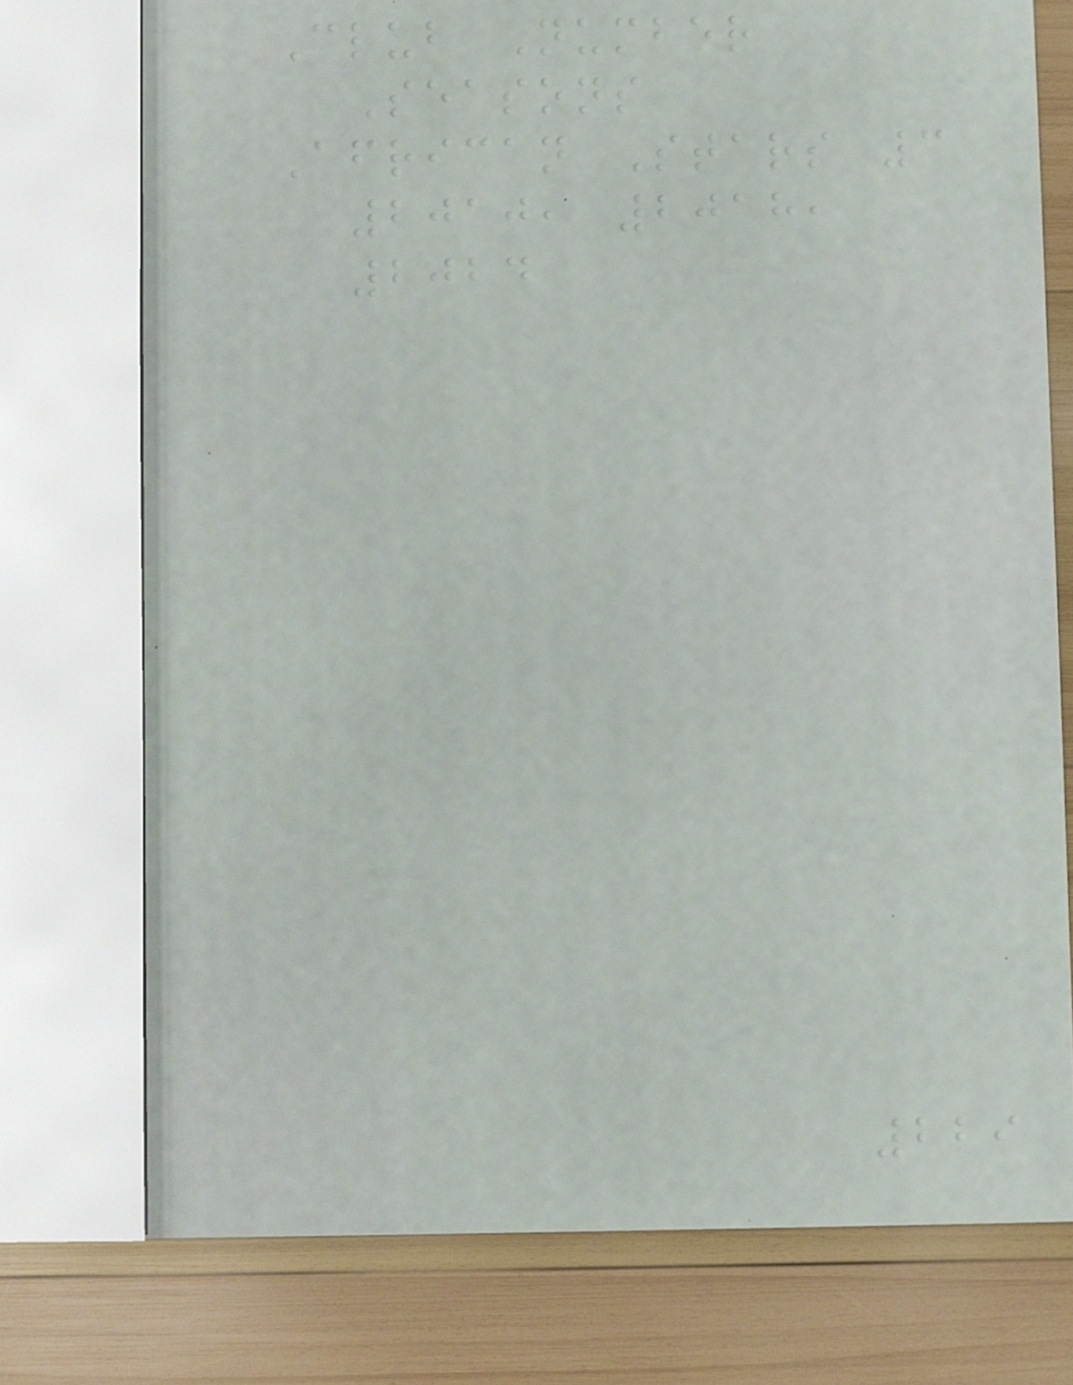Club Number
Seasons
African Stars 3
2010, 2018,
2024
229
